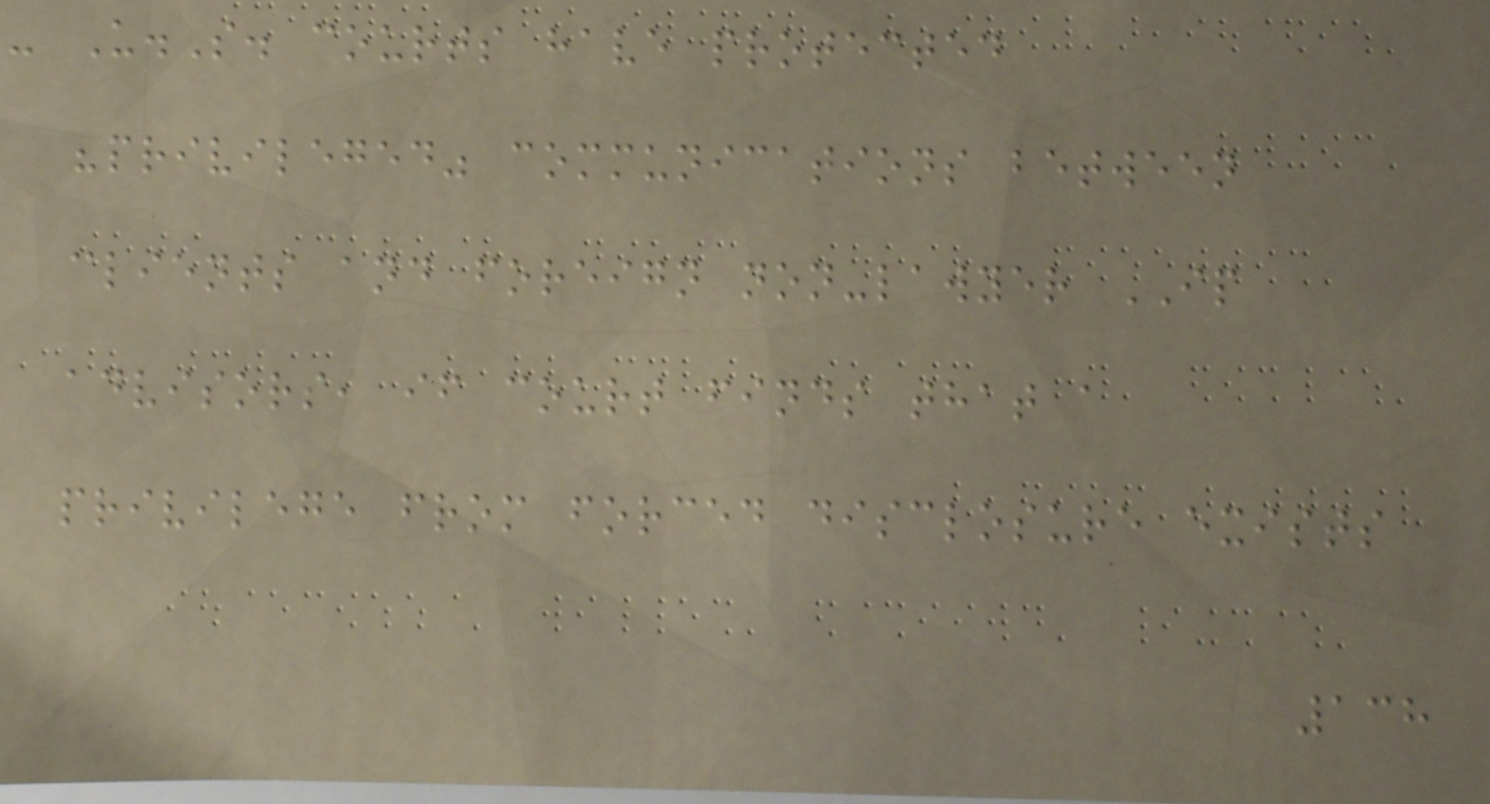- U.S. courts have protected
"privileged" communications between
clients and foreign non-lawyer IP
advisors, if court finds that a
privilege from forced disclosure exists
138
